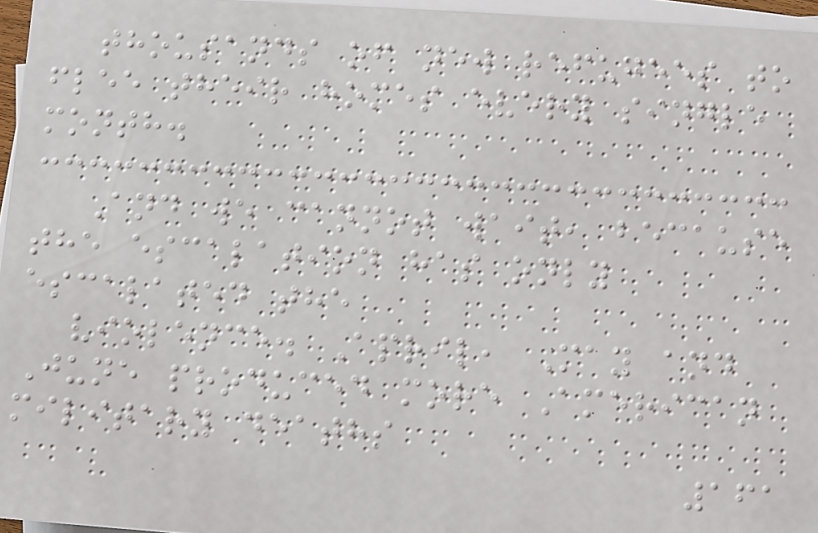thousands of new refugees to
flee their homes every single
month.
And we cannot wait, because
the escalation has only
escalated the
violence. April, May and
June produced more American
military deaths
161
